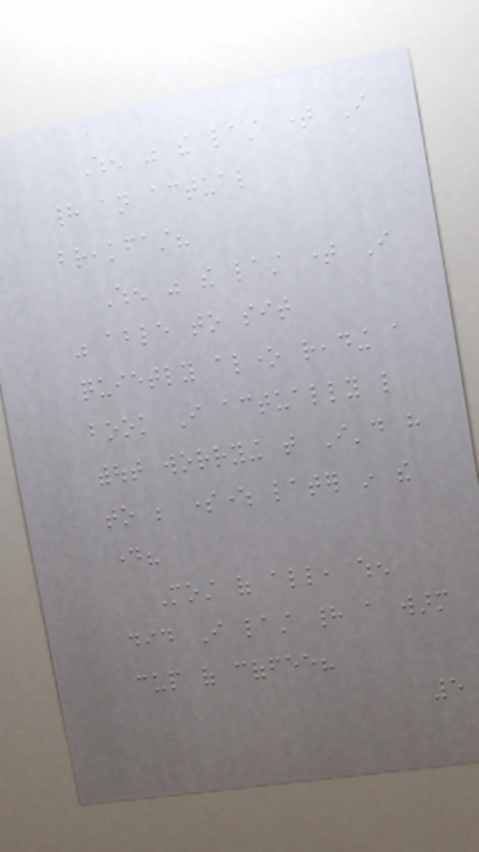When was the last time I
had an actual
breakfast?
When was the last time I
was able to sit
quietly alone reading a
book I actually like
without worrying that I'd have
to be somewhere later in the
day?
Most of all, when
did I last had a warm
cup of coffee?
5
